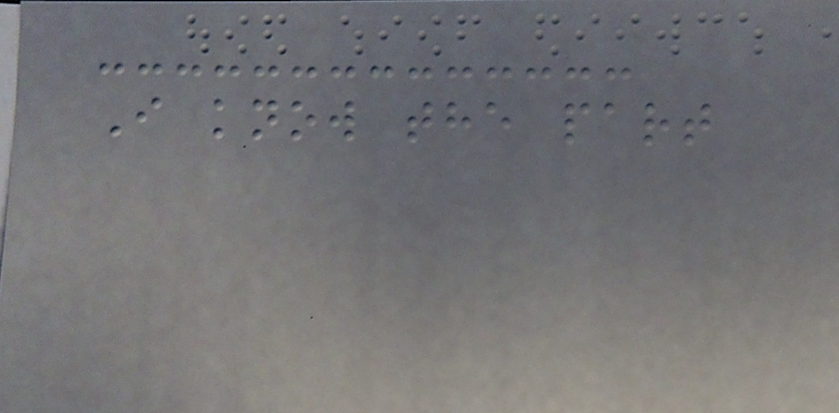I know the part
